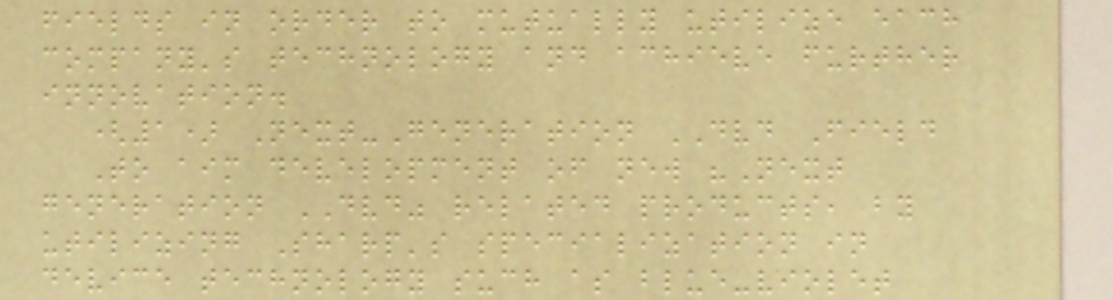fields in order to mutually utilize each
company's technology and achieve further
innovation.
(1) Next-Generation DVD Field
To aim development of new "Next
generation DVD" related products, by
utilizing Sharp's specialization in
device technology such as blue-violet
